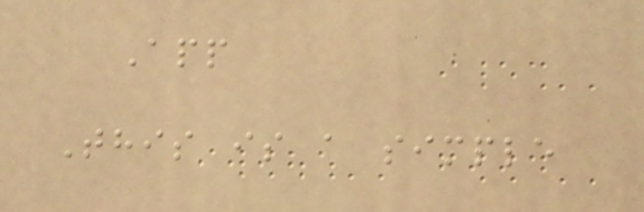App
This is a simple
